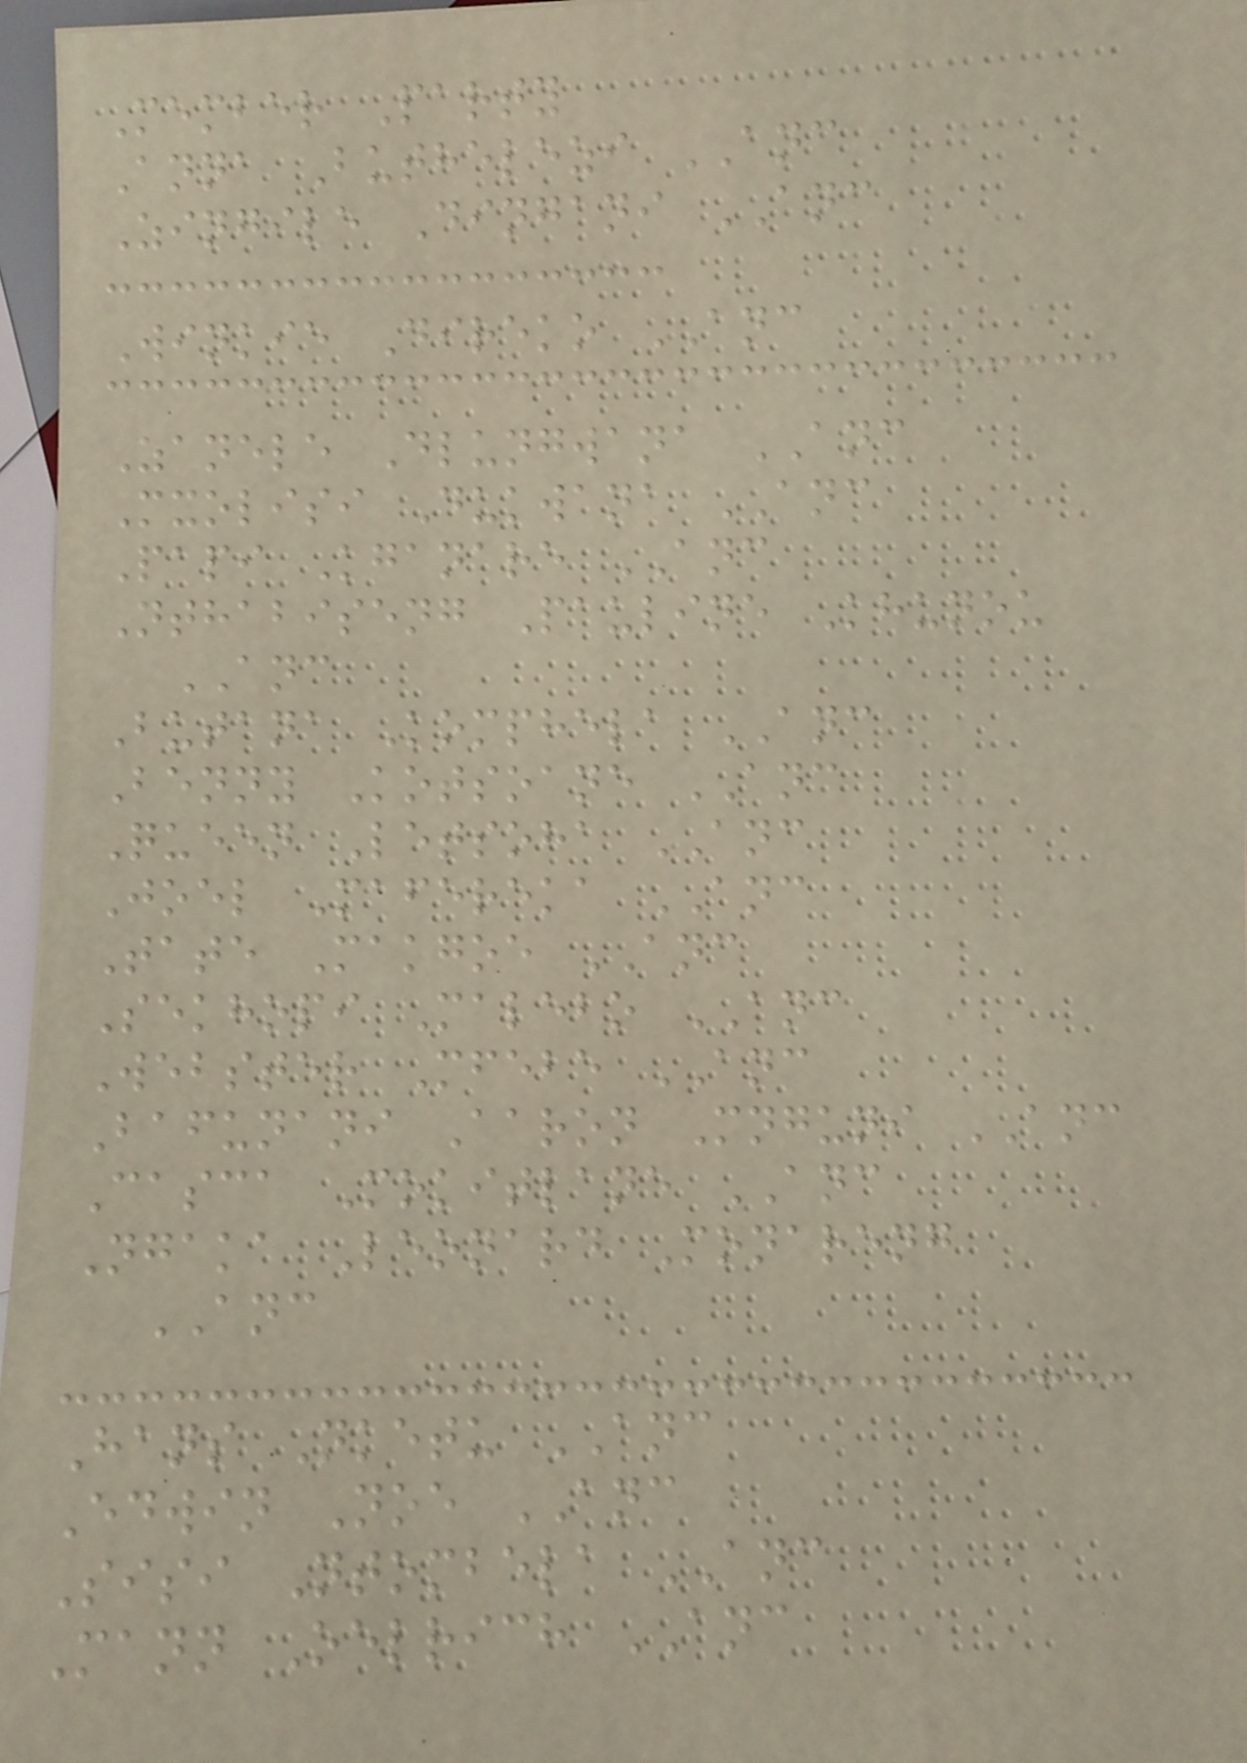Member Party
Anna Buthelezi ANC
Zingile Dingani ANC
Winkie Direko ANC
Zanele Dlungwana ANC
Mxolisi Dukwana ANC
Papi Kganare ANC
Nthabiseng Pauline Khunou
ANC
Butana Komphela ANC
Benny Kotsoane ANC
Queen Letsoha ANC
Joel Mafereka ANC
Tate Makgoe ANC
Sekhopi Malebo ANC
Webster Mfebe ANC
Bafunani Aaron Mnguni ANC
Casca Mokitlane ANC
Ngaka Leonard Monareng
ANC
Hans Nketu ANC
Edwin Noe ANC
Sisi Ntombela ANC
Mann Oelrich ANC
